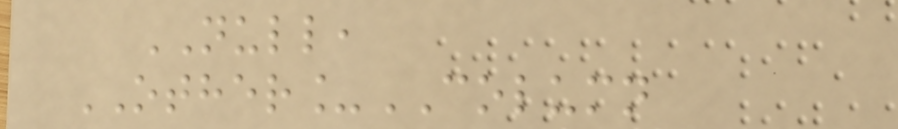NULL,
OTHER_COLUMN
